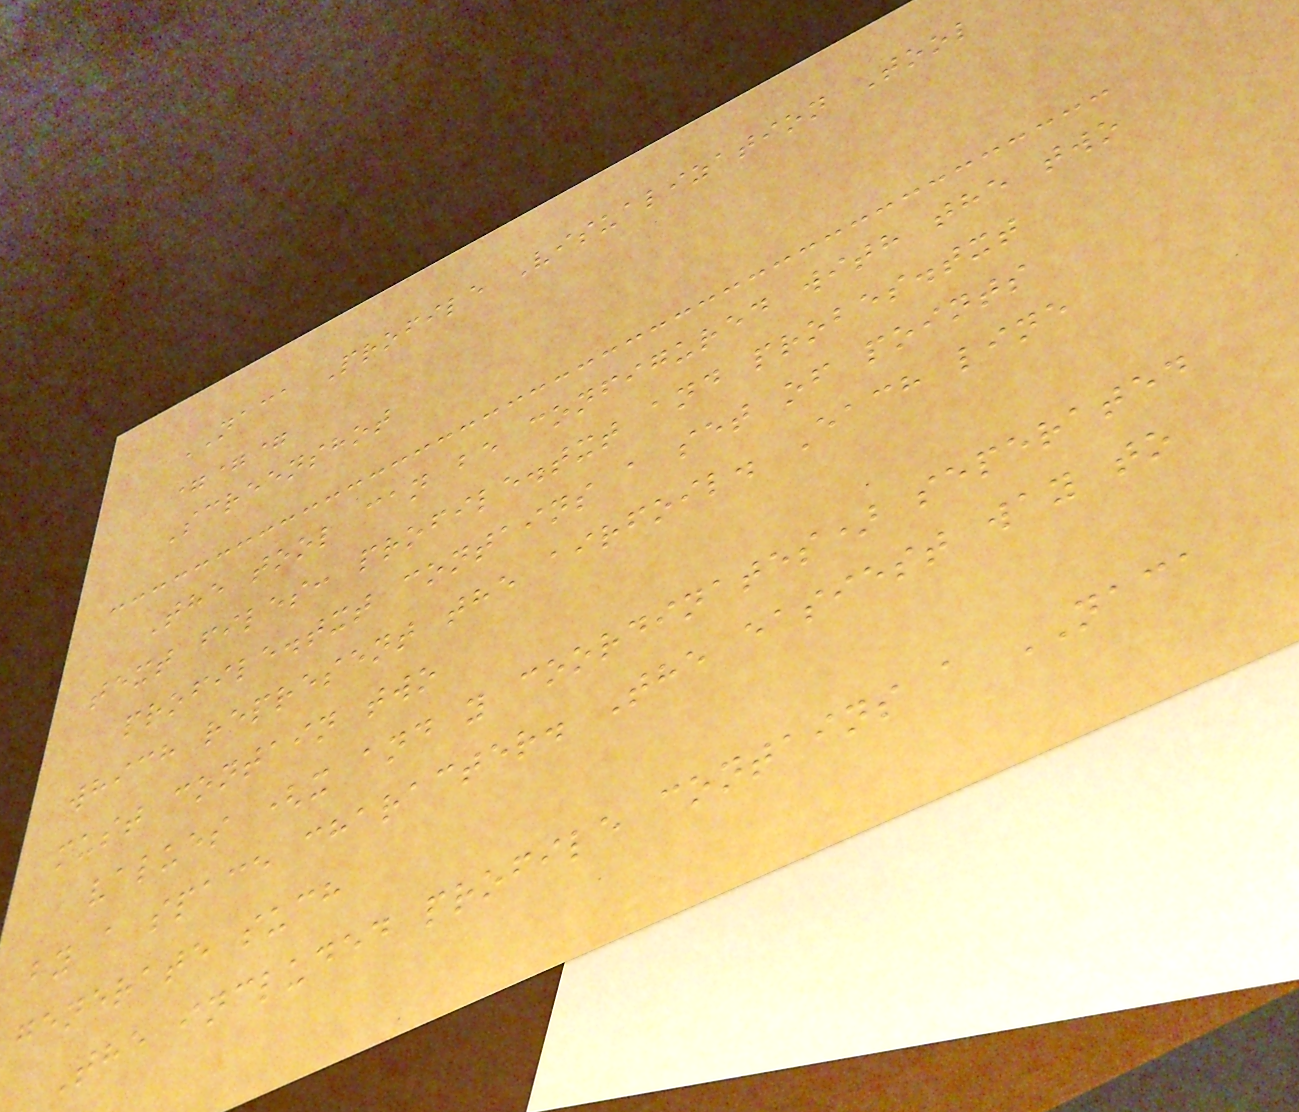NACA Profile Visualization Tool
===
Screenshot
The tool can be configured with the two
text files: profile.txt and probes.txt
profile.txt contains a set of points
which represent the airfoil. Each line
must contain two
values (x and y coordinates) seperated
by a space character. The easiest way to
generate such
The included profile contains a NACA
